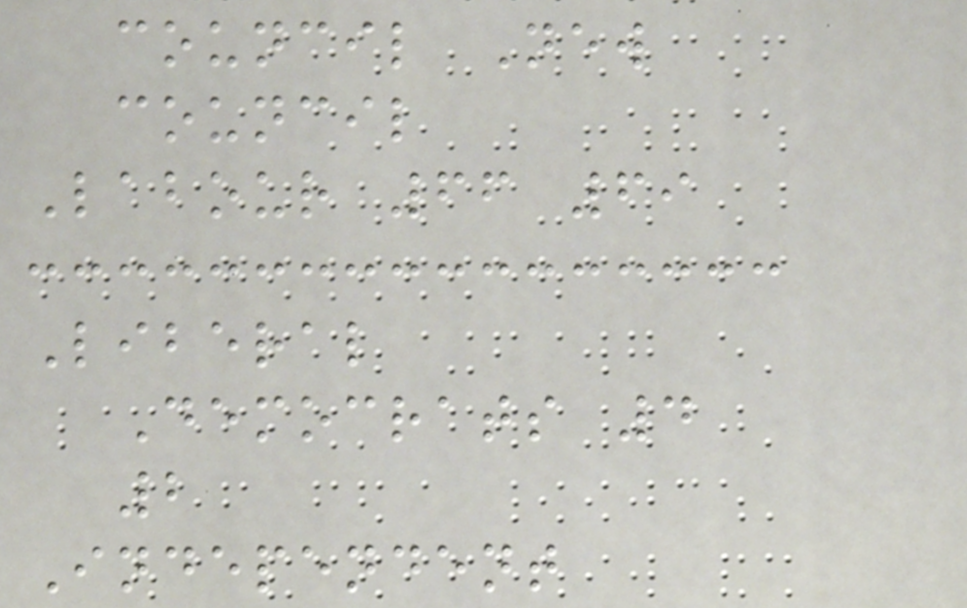council New
council
Labour 66 69
Liberal
Democrats 4
2
Independent
